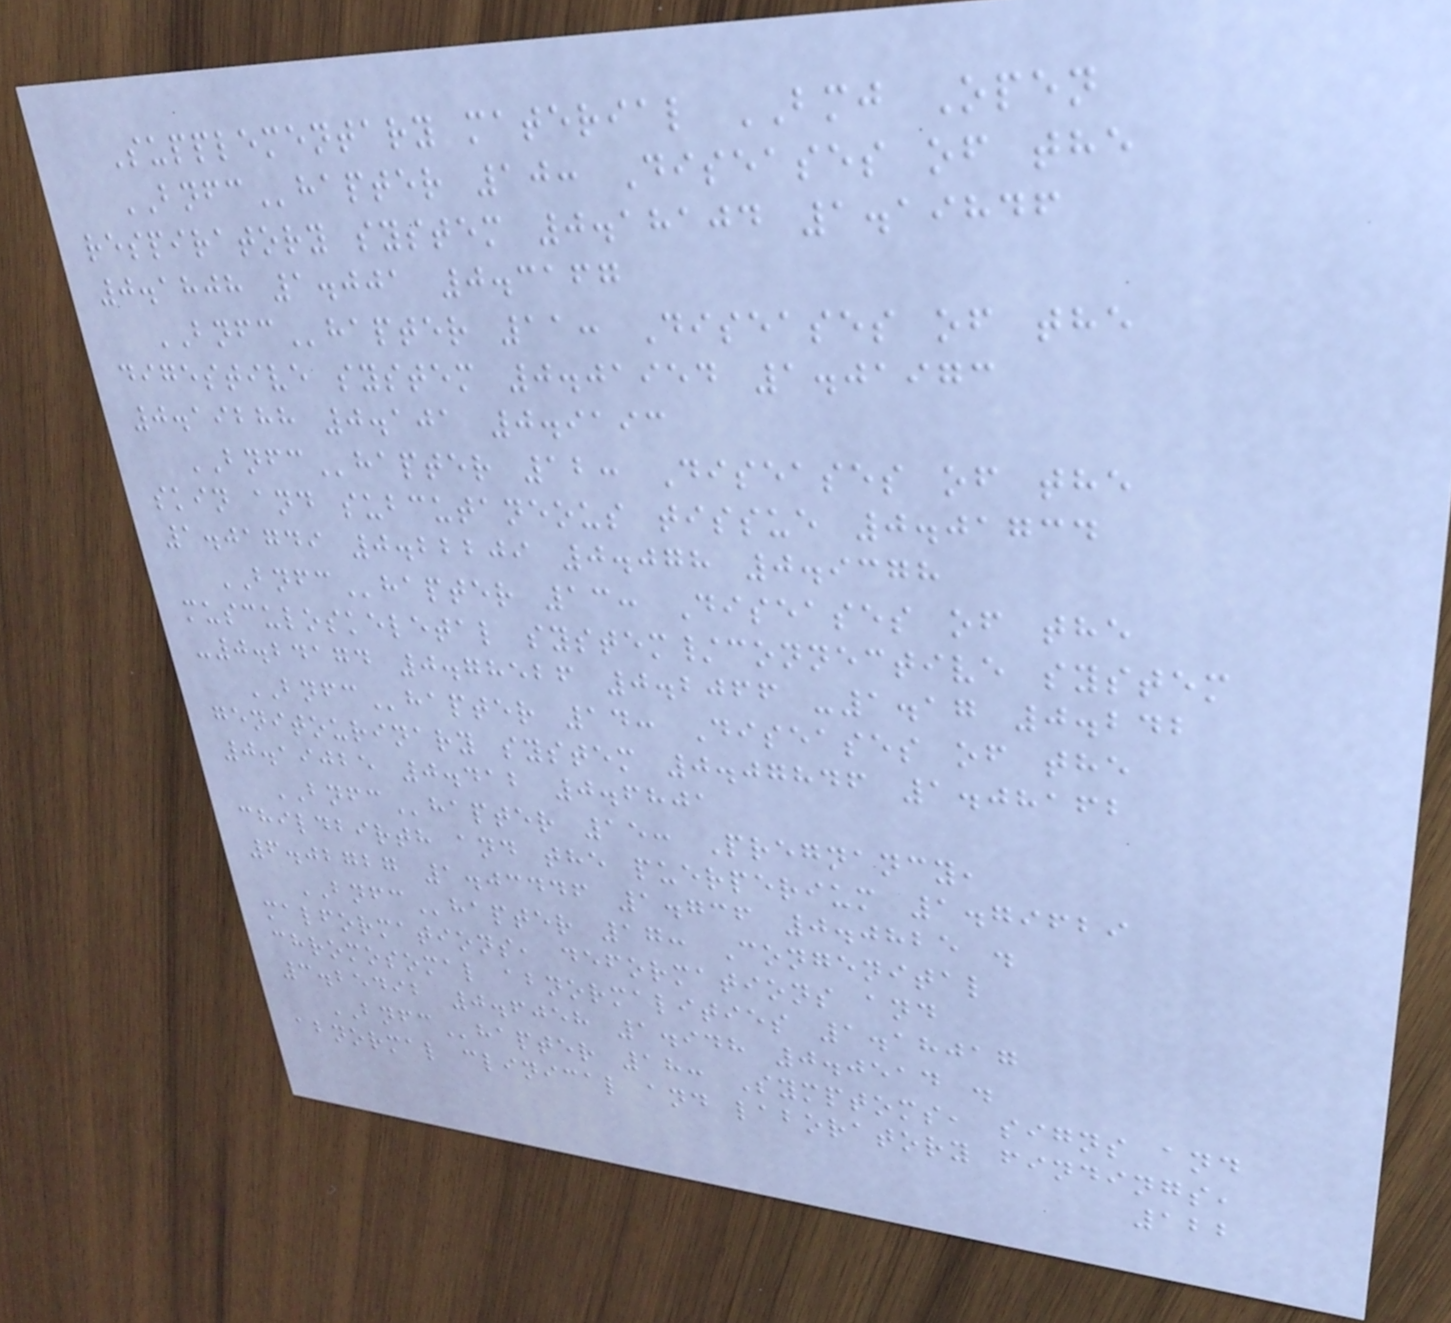Supplementary material BMJ Open
BNFChapter 10: Diseases of the
respiratory system 0.18104 1.19846
0.1808 1.001 0.3167
BNFChapter 11: Diseases of the
digestive system 0.01954 1.01973
0.19288 0.101 0.9193
BNFChapter 12: Diseases of the
skin and subcutaneous tissue 0.01734
1.01749 0.22209 0.078 0.9378
BNFChapter 13: Diseases of the
musculoskeletal system/connective system
-0.24174 0.78526 0.2066 -1.17 0.242
BNFChapter 14: Diseases of the
genitourinary system 0.07846 1.08162
0.19025 0.412 0.6801
BNFChapter 15: Pregnancy,
childbirth and the puerperium 1.79629
6.02727 1.03446 1.736 0.0825 .
BNFChapter 17: Congenital
malformations, deformations and
chromosomal abnormalities 1.18017
3.25492 0.6058 1.948 0.0514 .
BNFChapter 18: Symptoms, signs and
abnormal clinical and laboratory findings,
122
